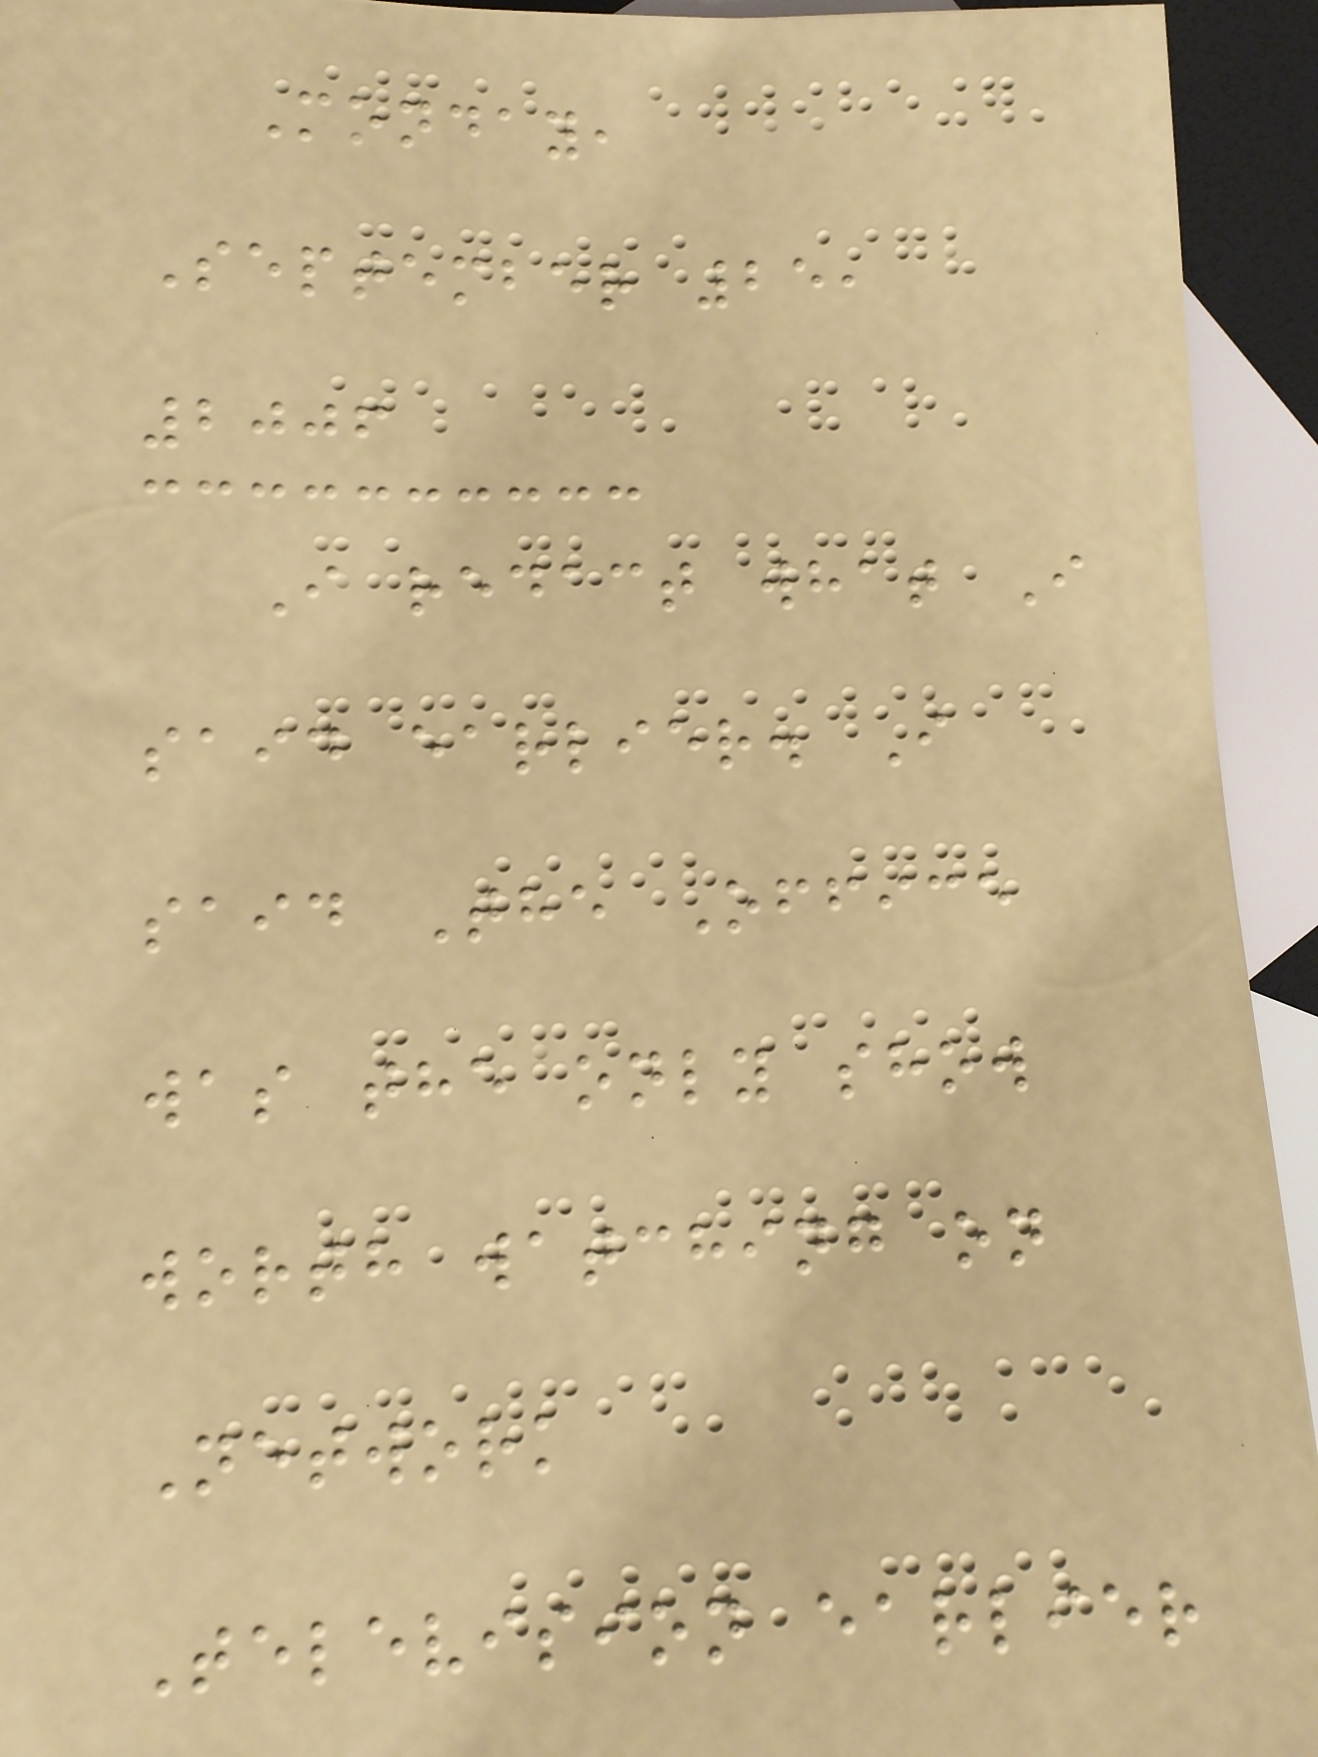Monday,
September 25,
2006
I redact what I
said earlier. I
said The Office
was the only show
worth watching on
Network
Television earlier
